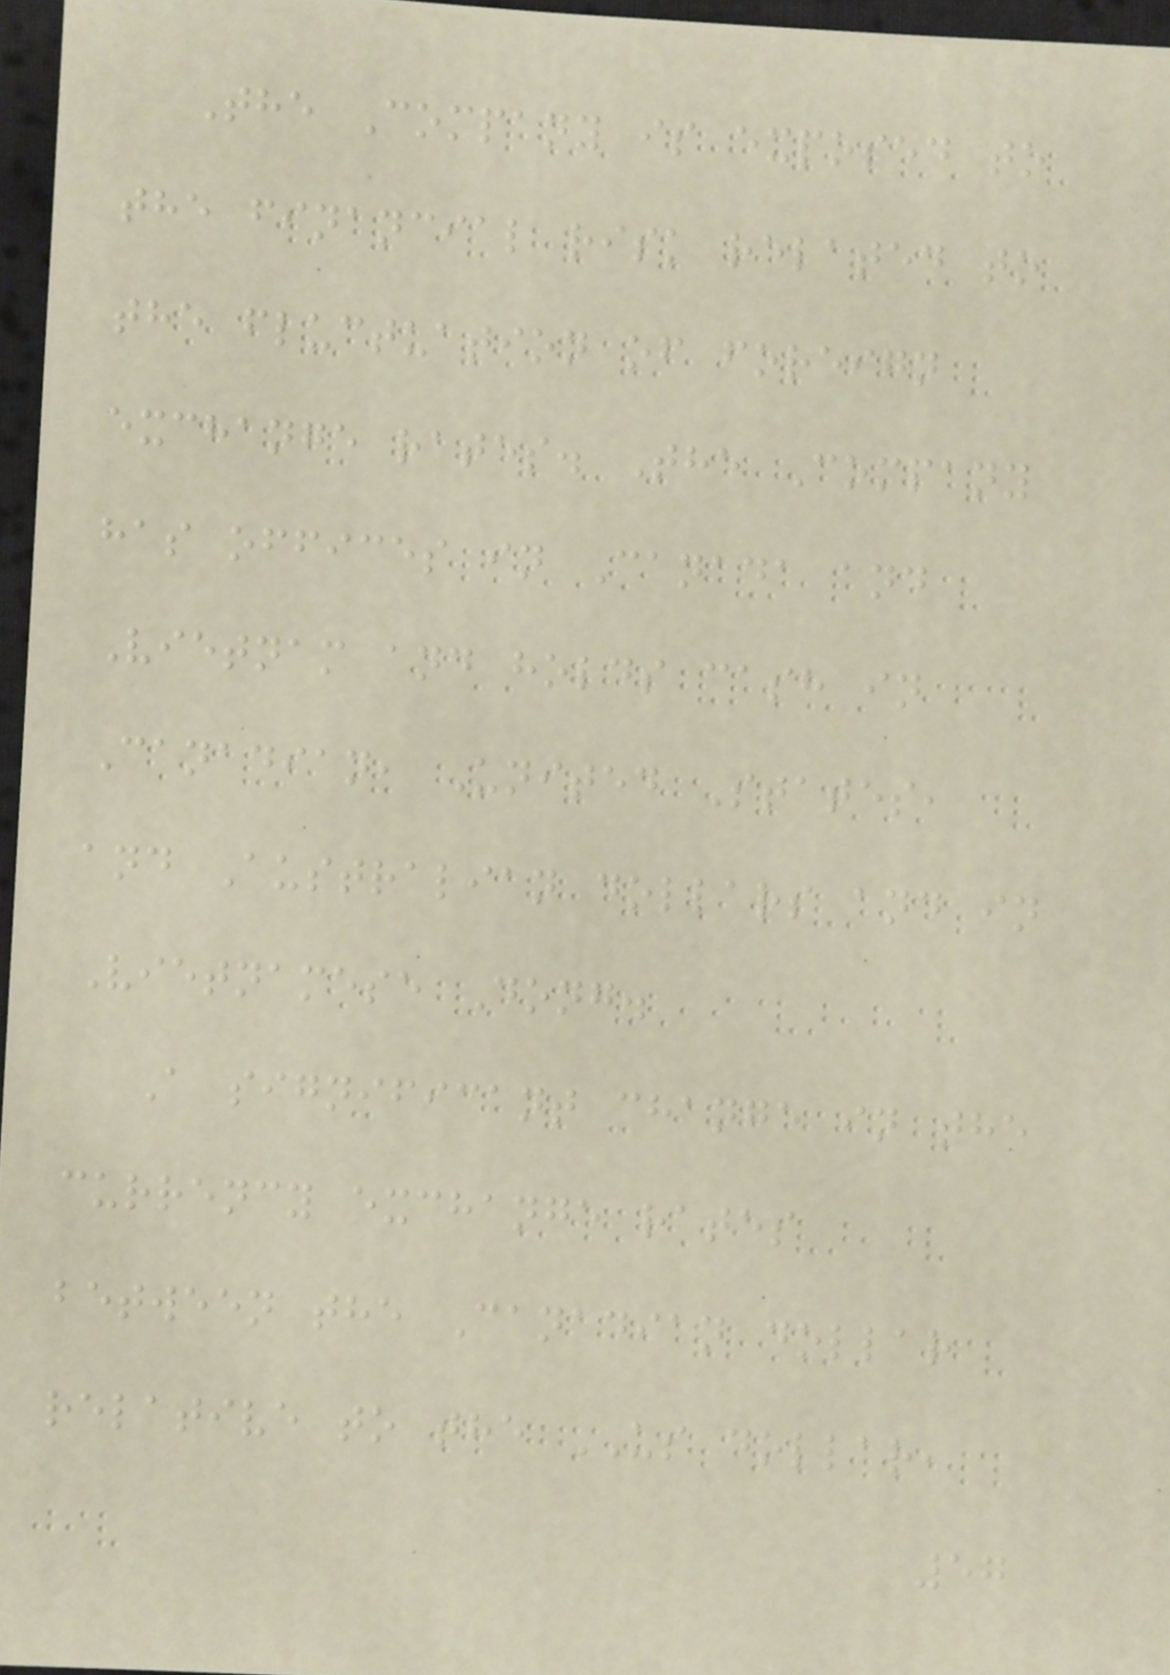The Company is exposed to
the financial risk related to
the fluctuation of foreign
exchange rates. The Company
has offices in Canada and
Vietnam and holds cash in
Canadian, United States,
and Australian dollars and in
Vietnamese Dong.
A significant change in the
currency exchange rates
between the Canadian dollar
relative to the US dollar,
57
